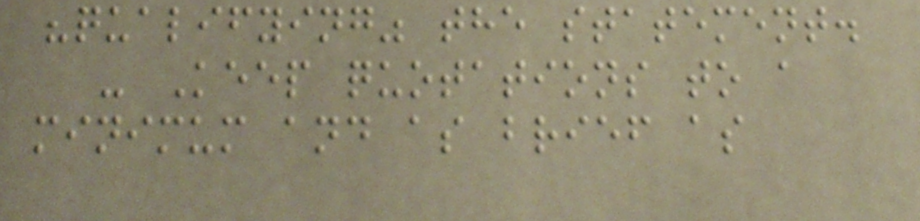"qualifying" the statement.
- Keep quotations to a
minimum and as brief as
